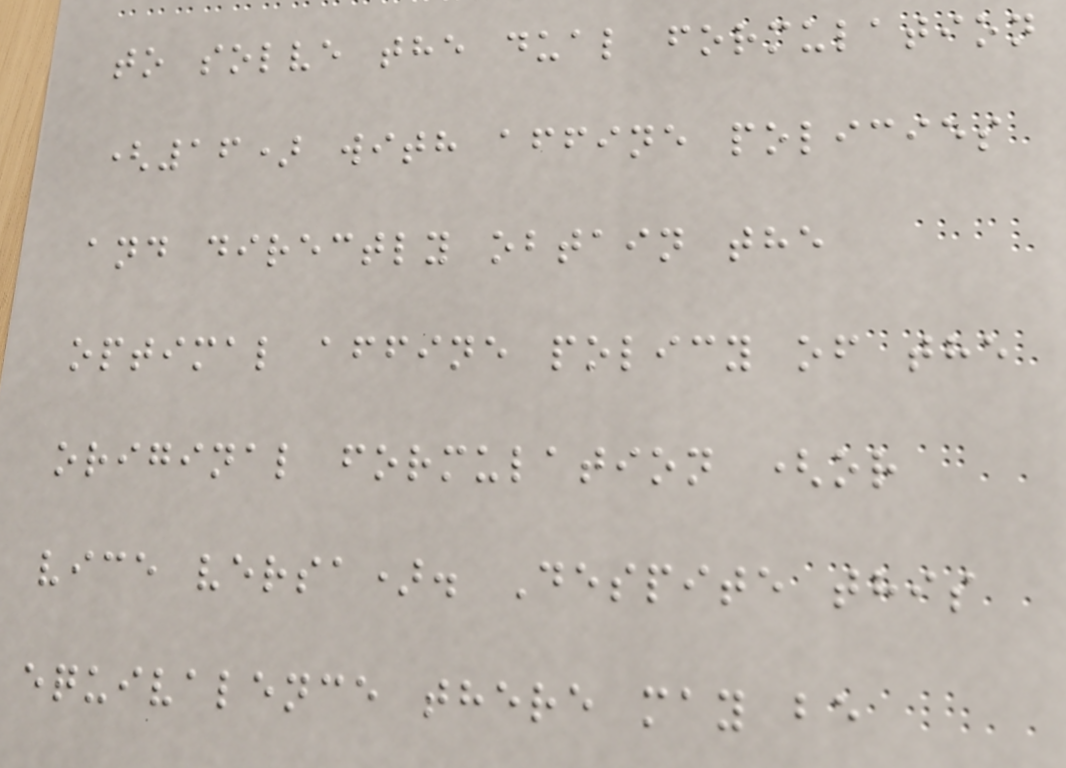to solve the dual formulation
(16) with affine policies
and directly obtain the
optimal affine policy of the
original formulation (or
vice versa). Despite this
equivalence there may be
